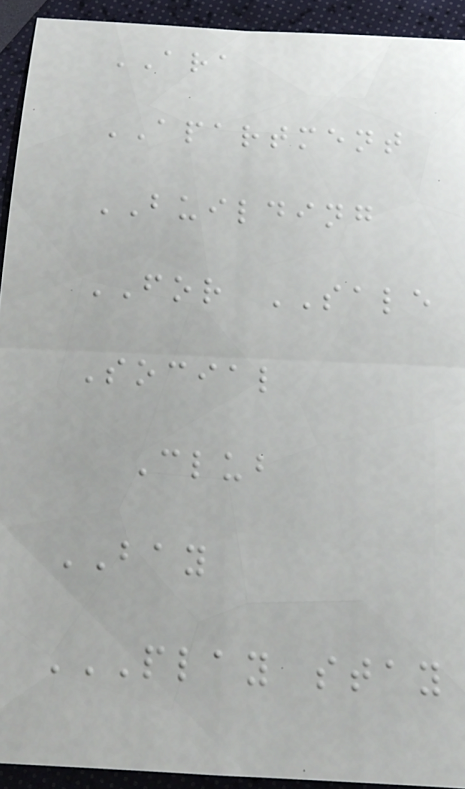ARA
APARTMENT
BUILDING
FOR SALE
Social
Club
BAY
PLAY STAY
